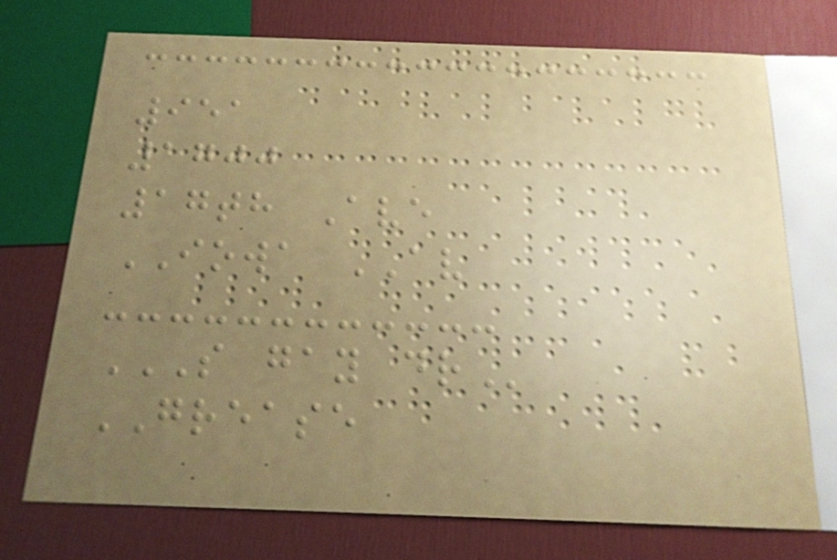951
1700
17th Ave
IOWA AV
S GAY DR
GREASE
